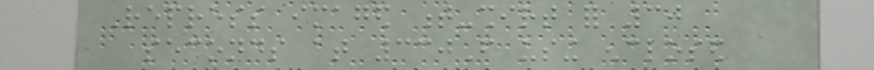Repress imaged t-shirt for 30
seconds at 330F using enclosed
